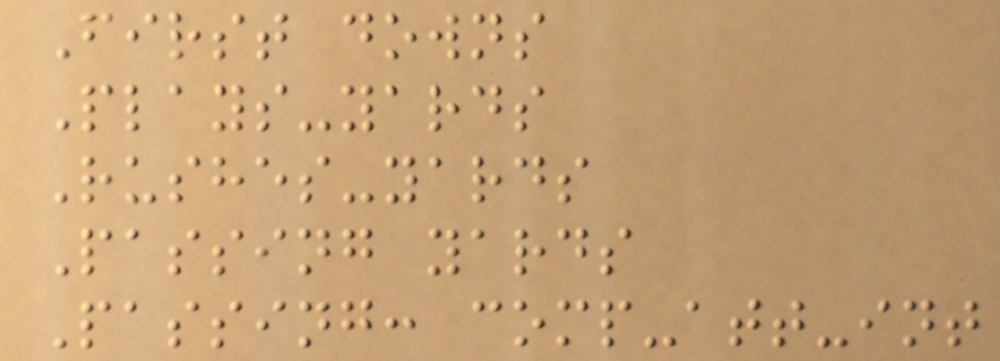First downs
Plays-yards
Rushes-yards
Passing yards
Passing: comp-att-int
